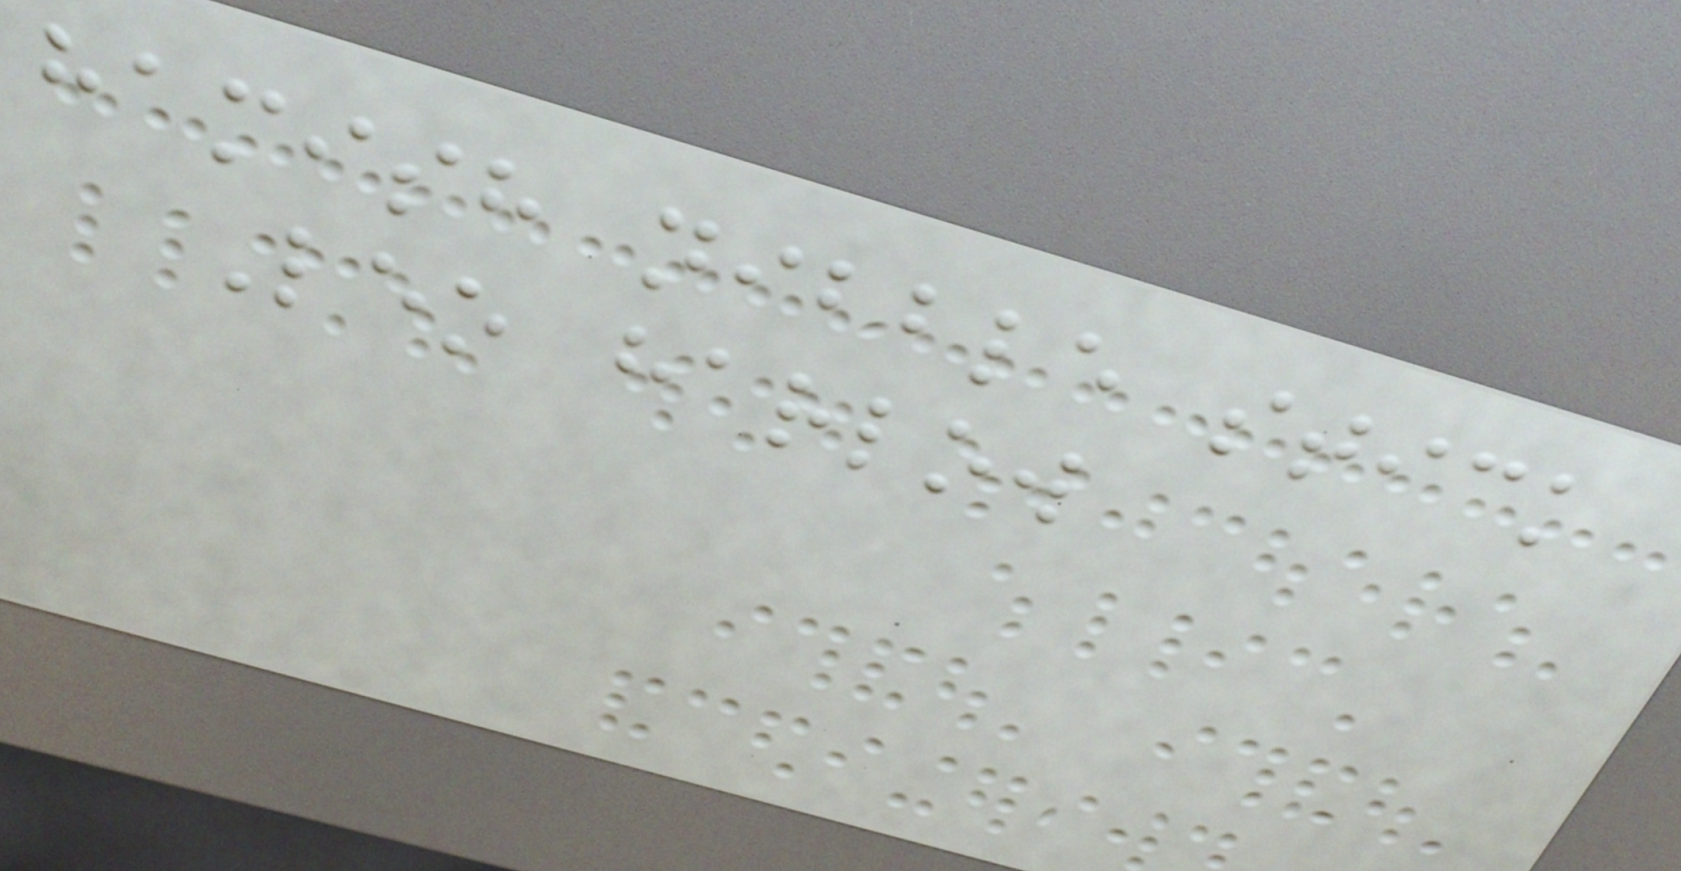hamish nibble stick
Leo harlow
